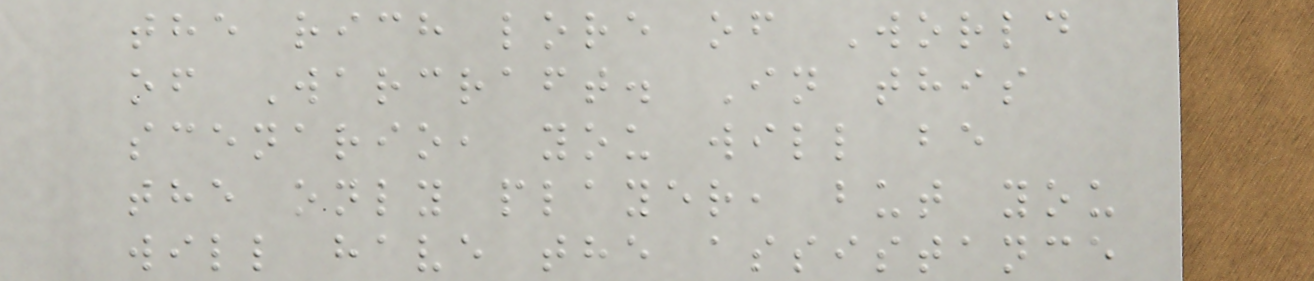the rich lore of World
of Warcraft. In this
scenario, you will be
the only player, but you
will have the assistance
